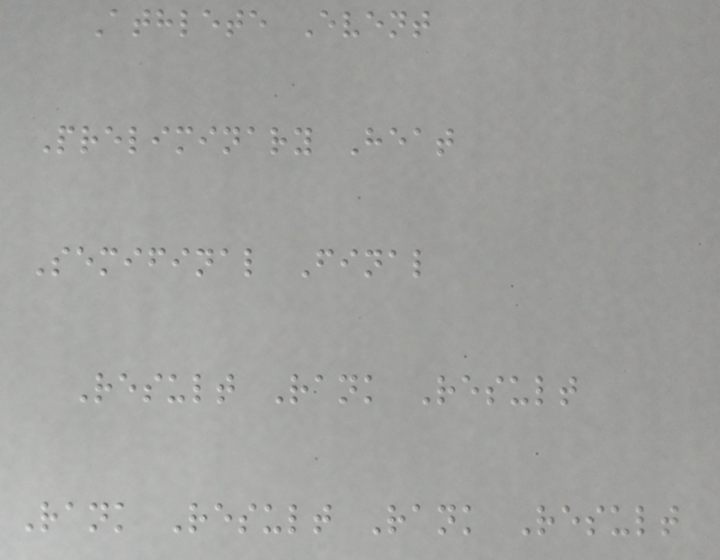Athlete Event
Preliminary Heat
Semifinal Final
Result Rank Result
Rank Result Rank Result
